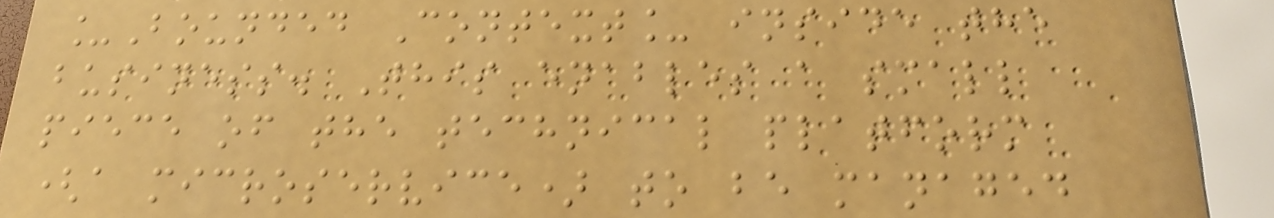_Bounded Context_ inside the
business. This enables a small
piece of the technical platform
(a microservice) to be managed
